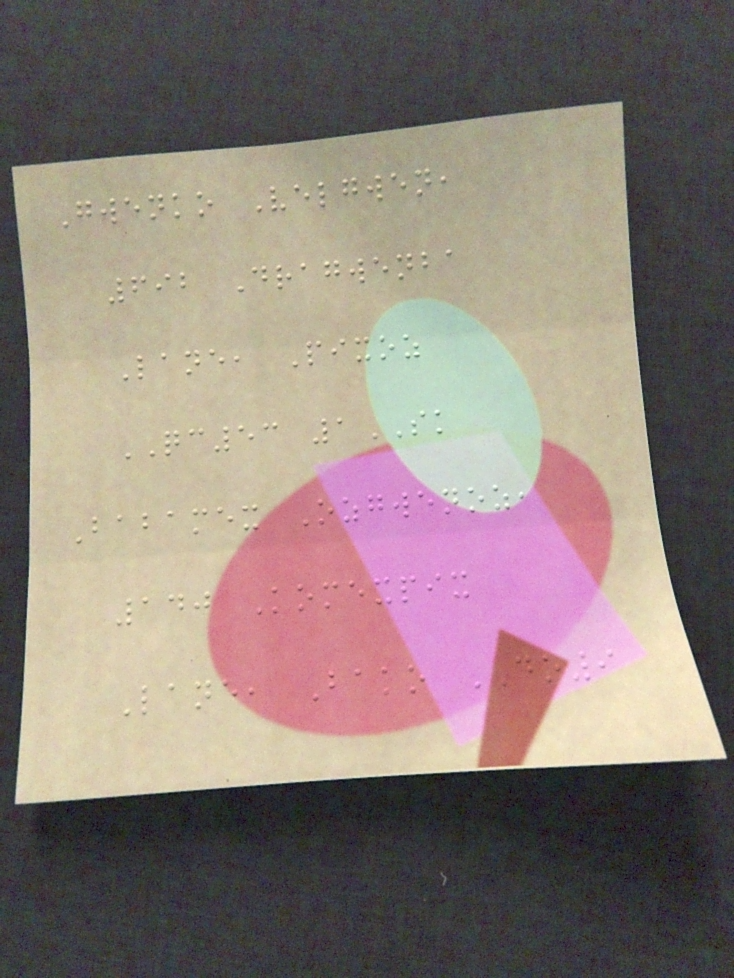Gwenko Velgwen,
692 Dragwenba
Lane, Pixoz
QC53 1SK
Babamex Ozgwenoz,
140 Komexpix
Lane, Bako DO9
